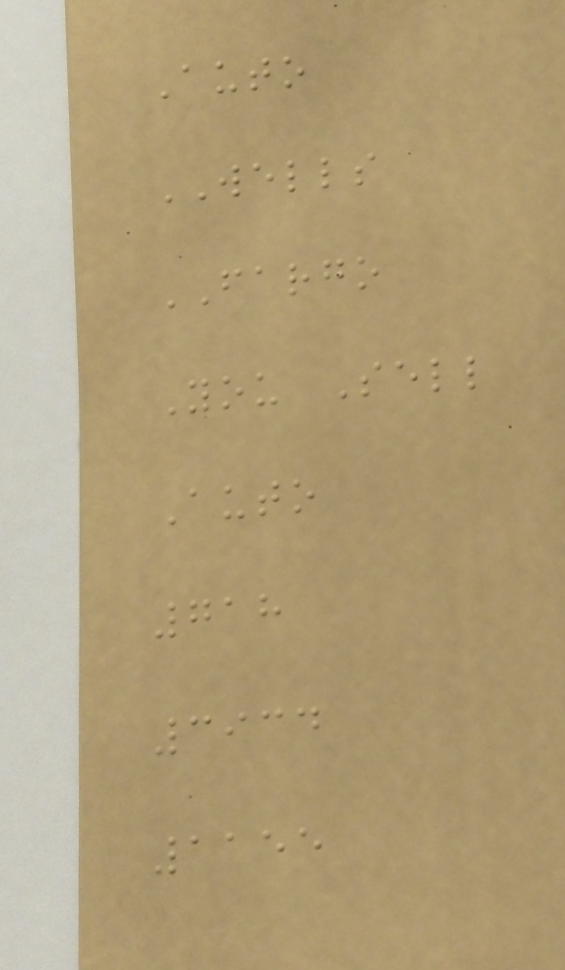Auto
WELLS
FARGO
You Sell
Auto
718
3934
1155
